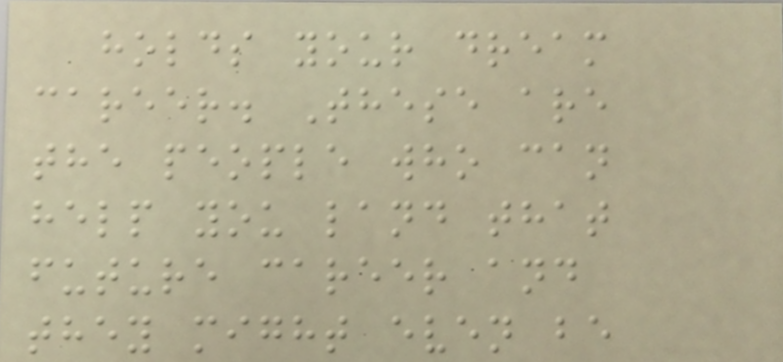holds your dream
career. These are
the people who can
help you land that
future career and
they might even be
